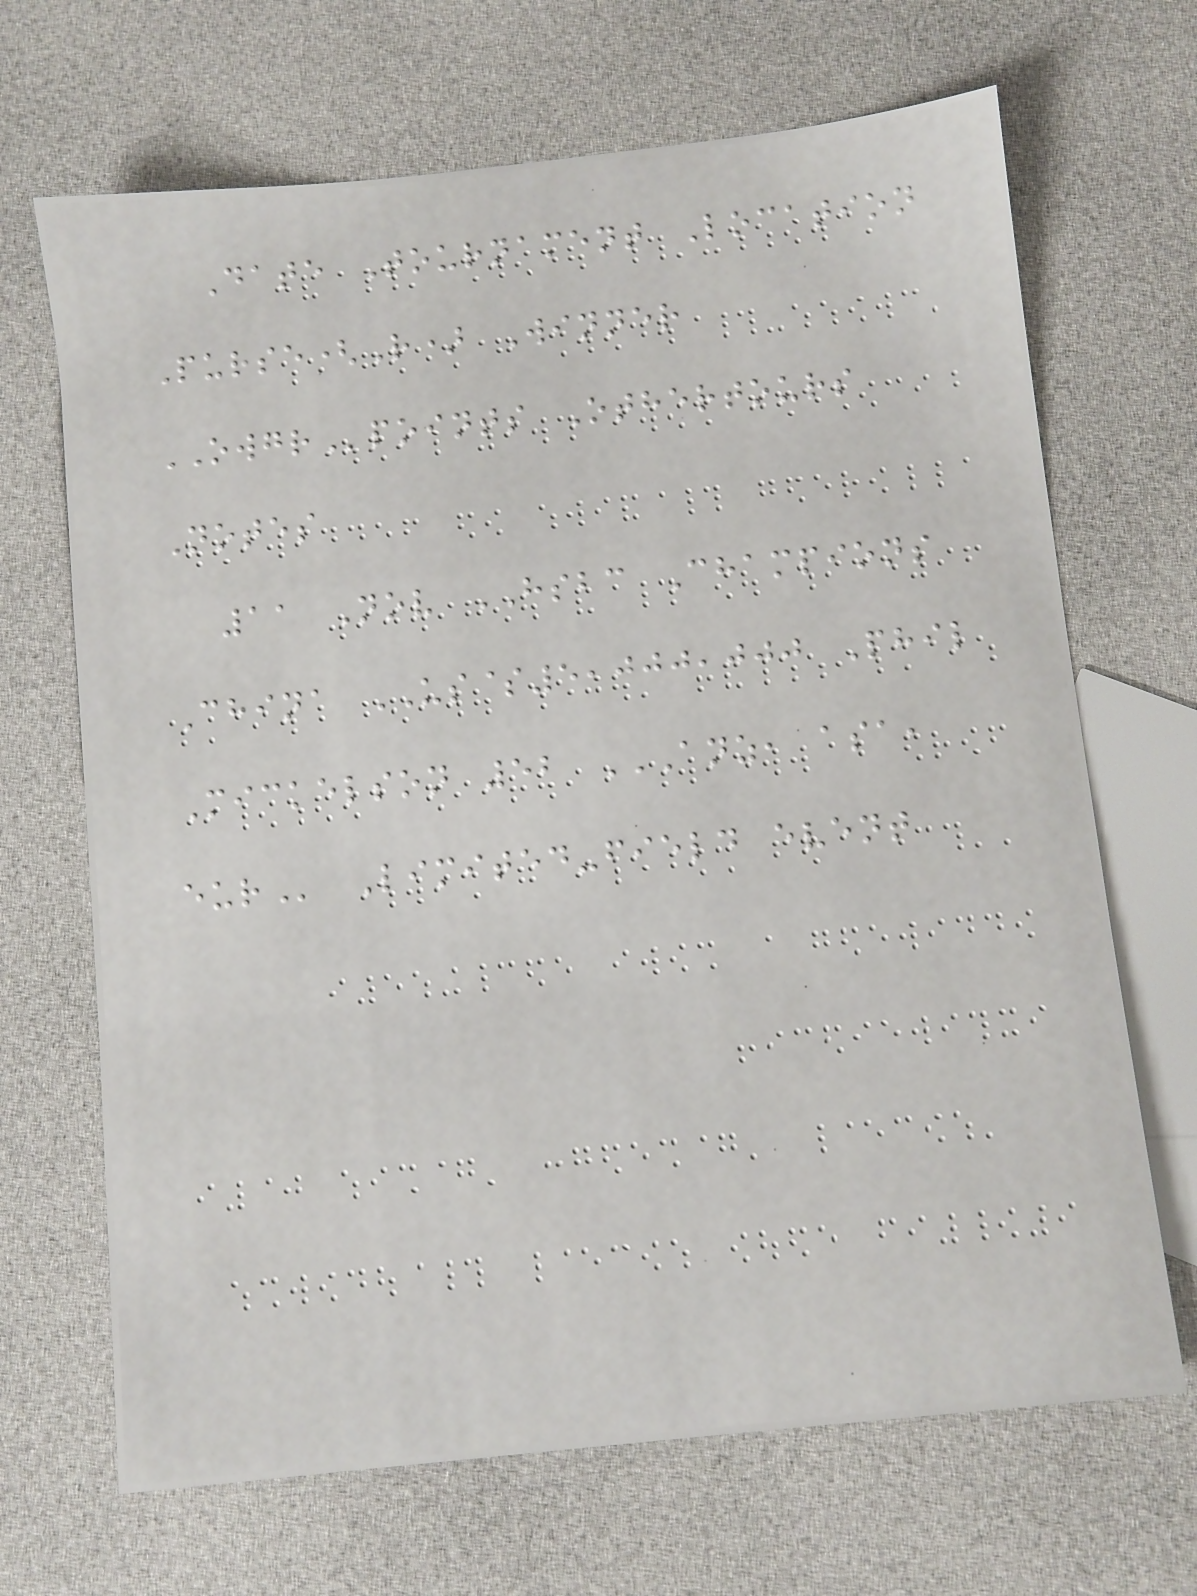Date Tournament Location
Purse(R) Winner
OWGRpoints Othertours
Notes
11 Nov HSBC Champions
China US$5,000,000 Phil
Mickelson 52 ANZ, ASA,
EUR Limited-field event
